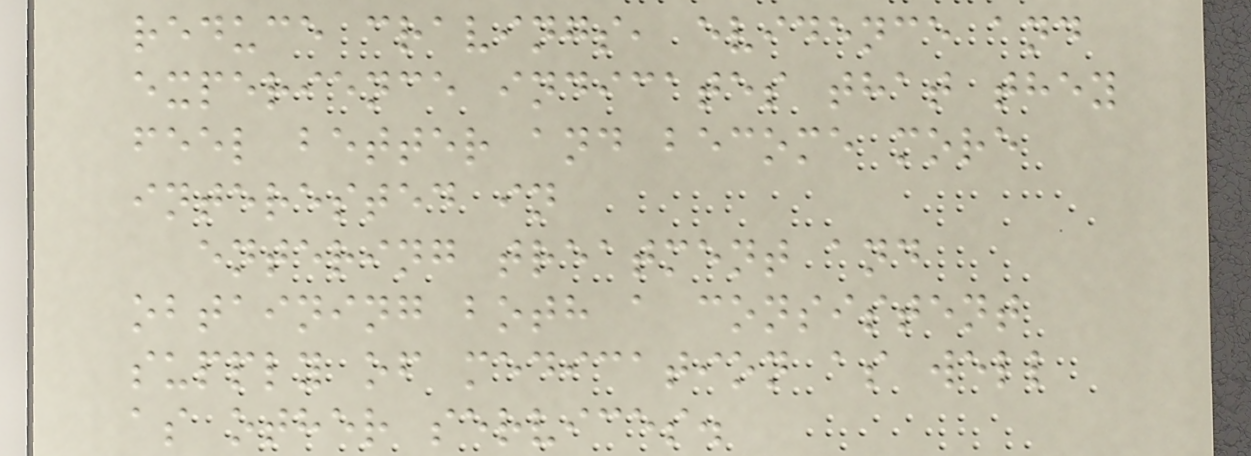reduce cravings, evidence and
experience indicates that they
feel better and become more
interested in
entering treatment and
obtaining both a consistent
supply of medication as well
as other services.
